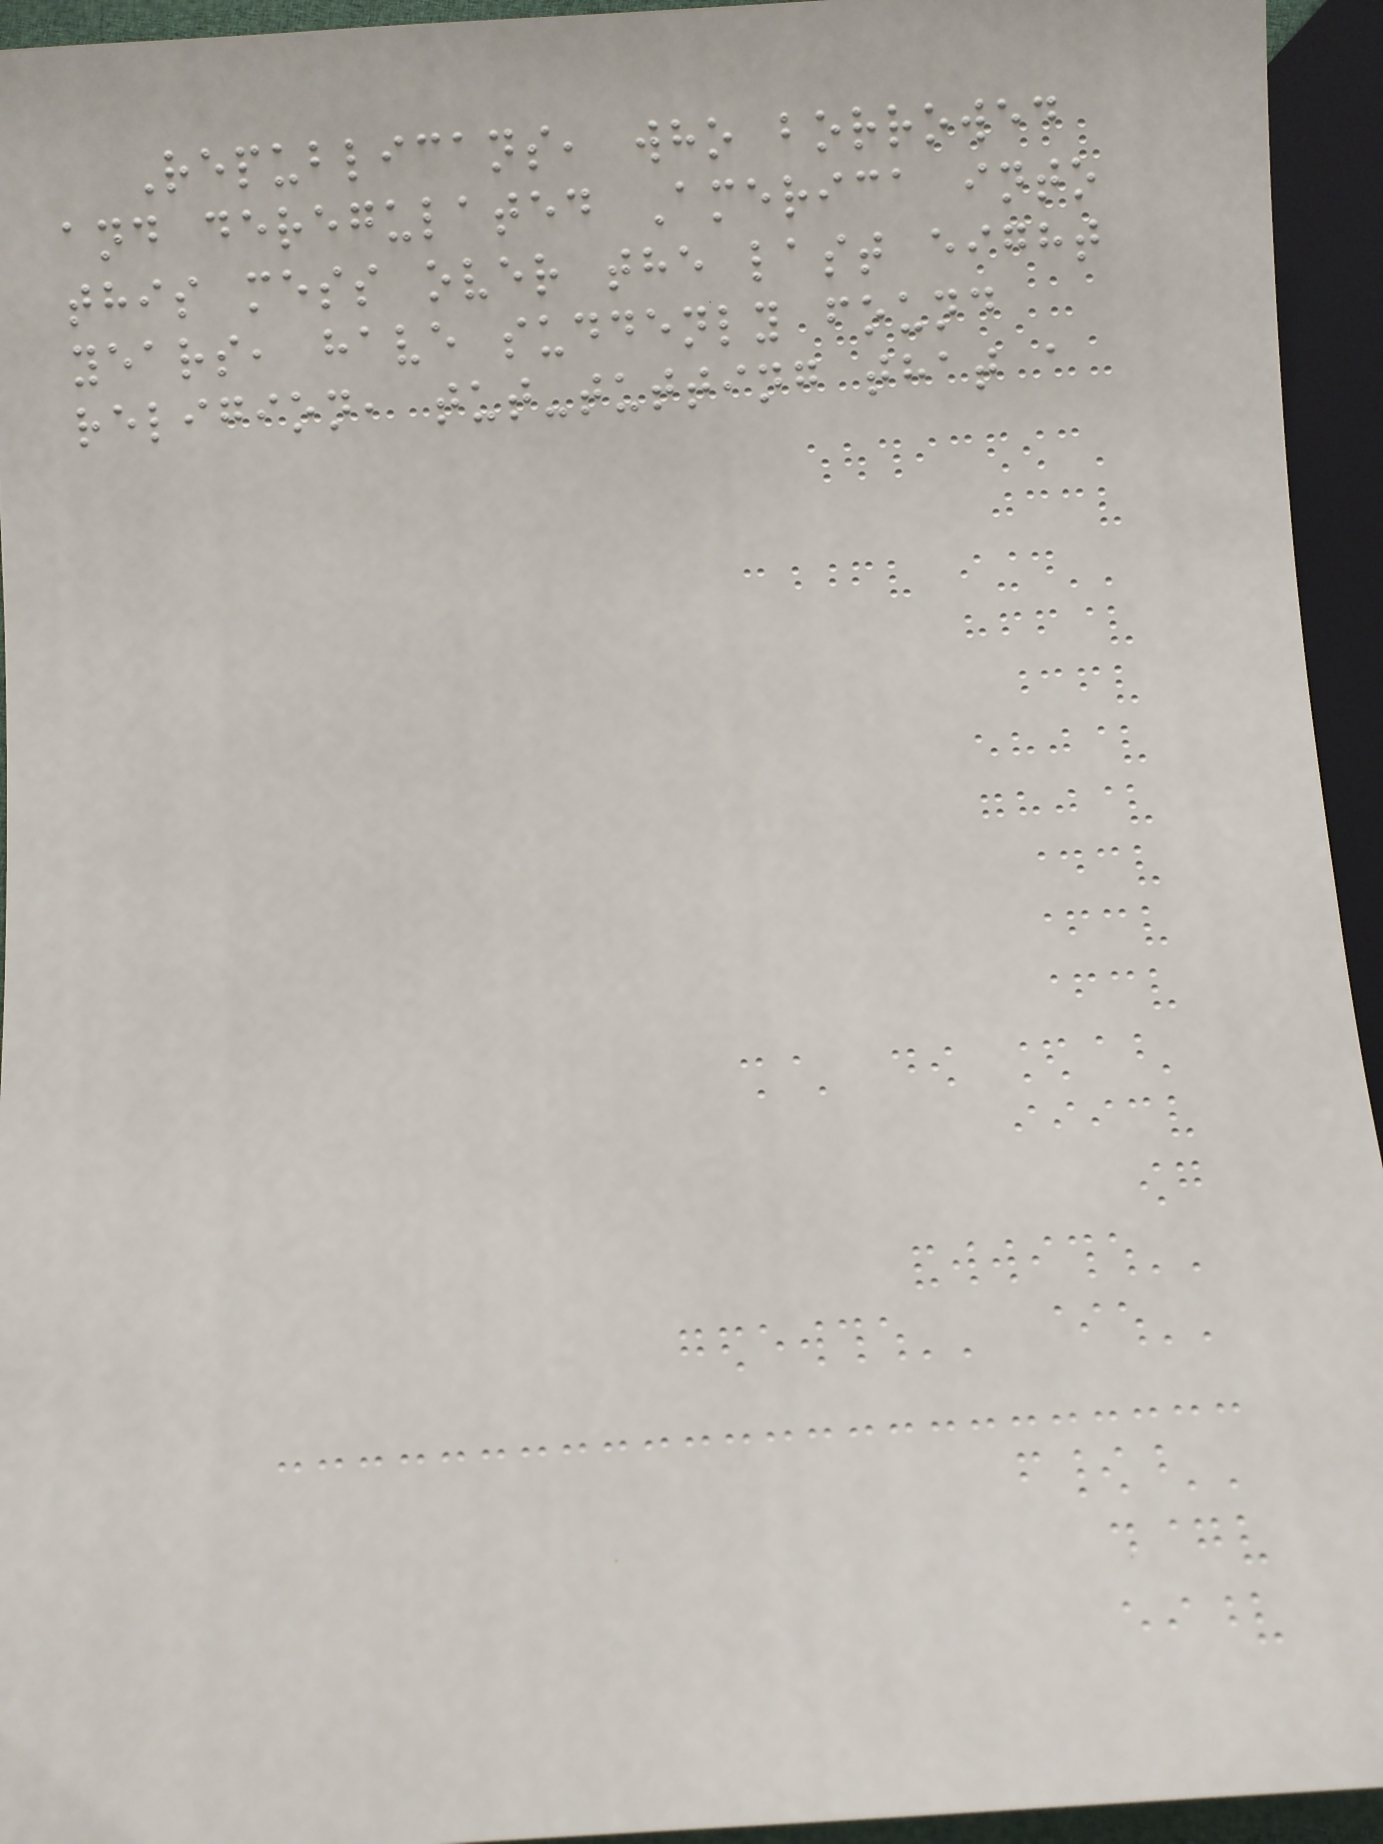Republicans, who borrowed
and deregulated America into
this mess over the last eight
years, have suddenly found
religion, tut-tutting that a
